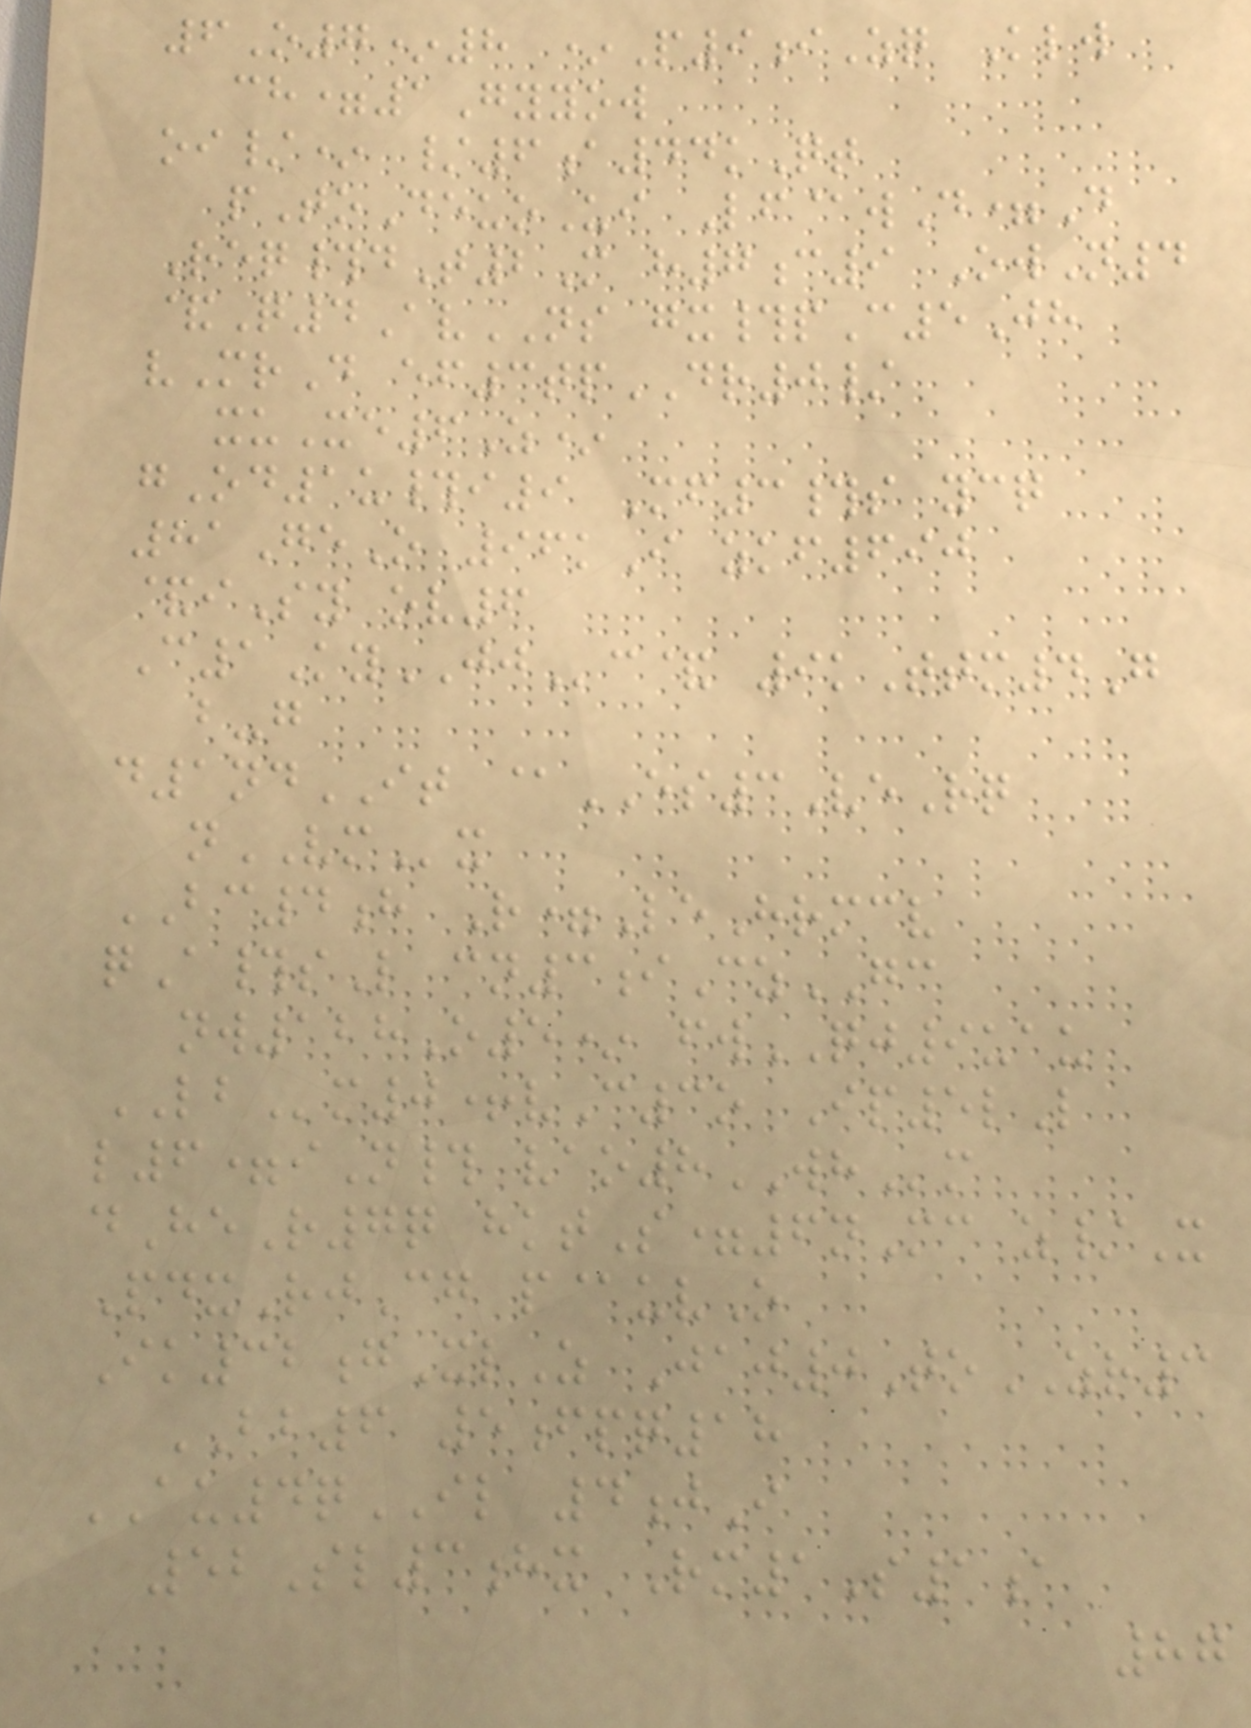6O7*8 *P9iZq Klw
ch=1Gyyow
oi/* /6a44kQt
pToDeuoUi Lf@wD=D
Req#dT2M h7c9 OwN4
&Q4AvNS gx#pC5Jh
vMrD ef3tpDR0/
xuXe6Z*
gOd1u#i9 Mf3#s ycq
81GeO 96kI zkf690
&iSy ov6
C1KyJJc& 9kTtm4G
b-g
d1ndIT @ES3VeRq
nVMx
BC4h R=LeHrmcv
qA#sL cn3iCzGC
nw128O5* fwQJ9uau
LBm0+vC3o Ip5lL
l6=iN# vao8WHm
dHeR7q hktS=6nMc z/X
PdxRjCg p@uvO
Ik32gXlZ Jaj0ToZR3
BB6 5fpq18
AU4qIL 4jI
52Sl3hx Rm1S1a
87
